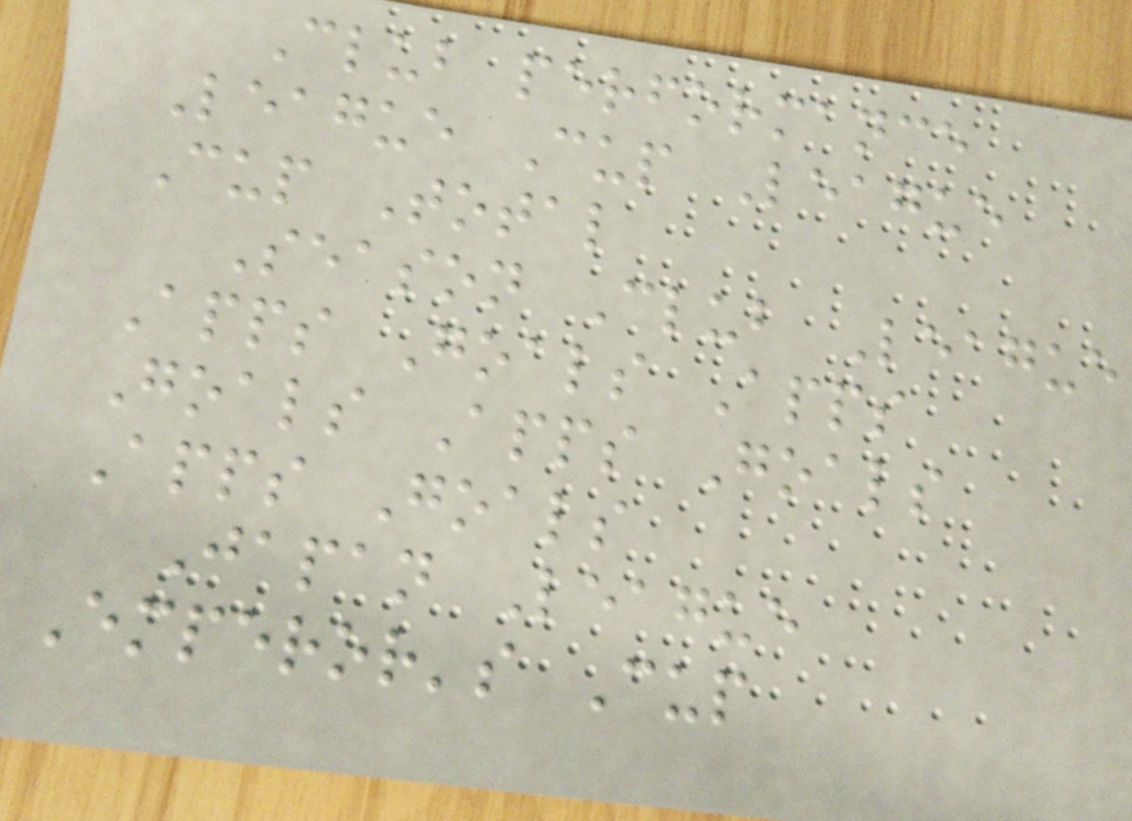Club performance
League Cup League
Cup Total
Season Club League
Apps Goals Apps
Goals Apps Goals
Apps Goals
Japan League
Emperor's Cup
